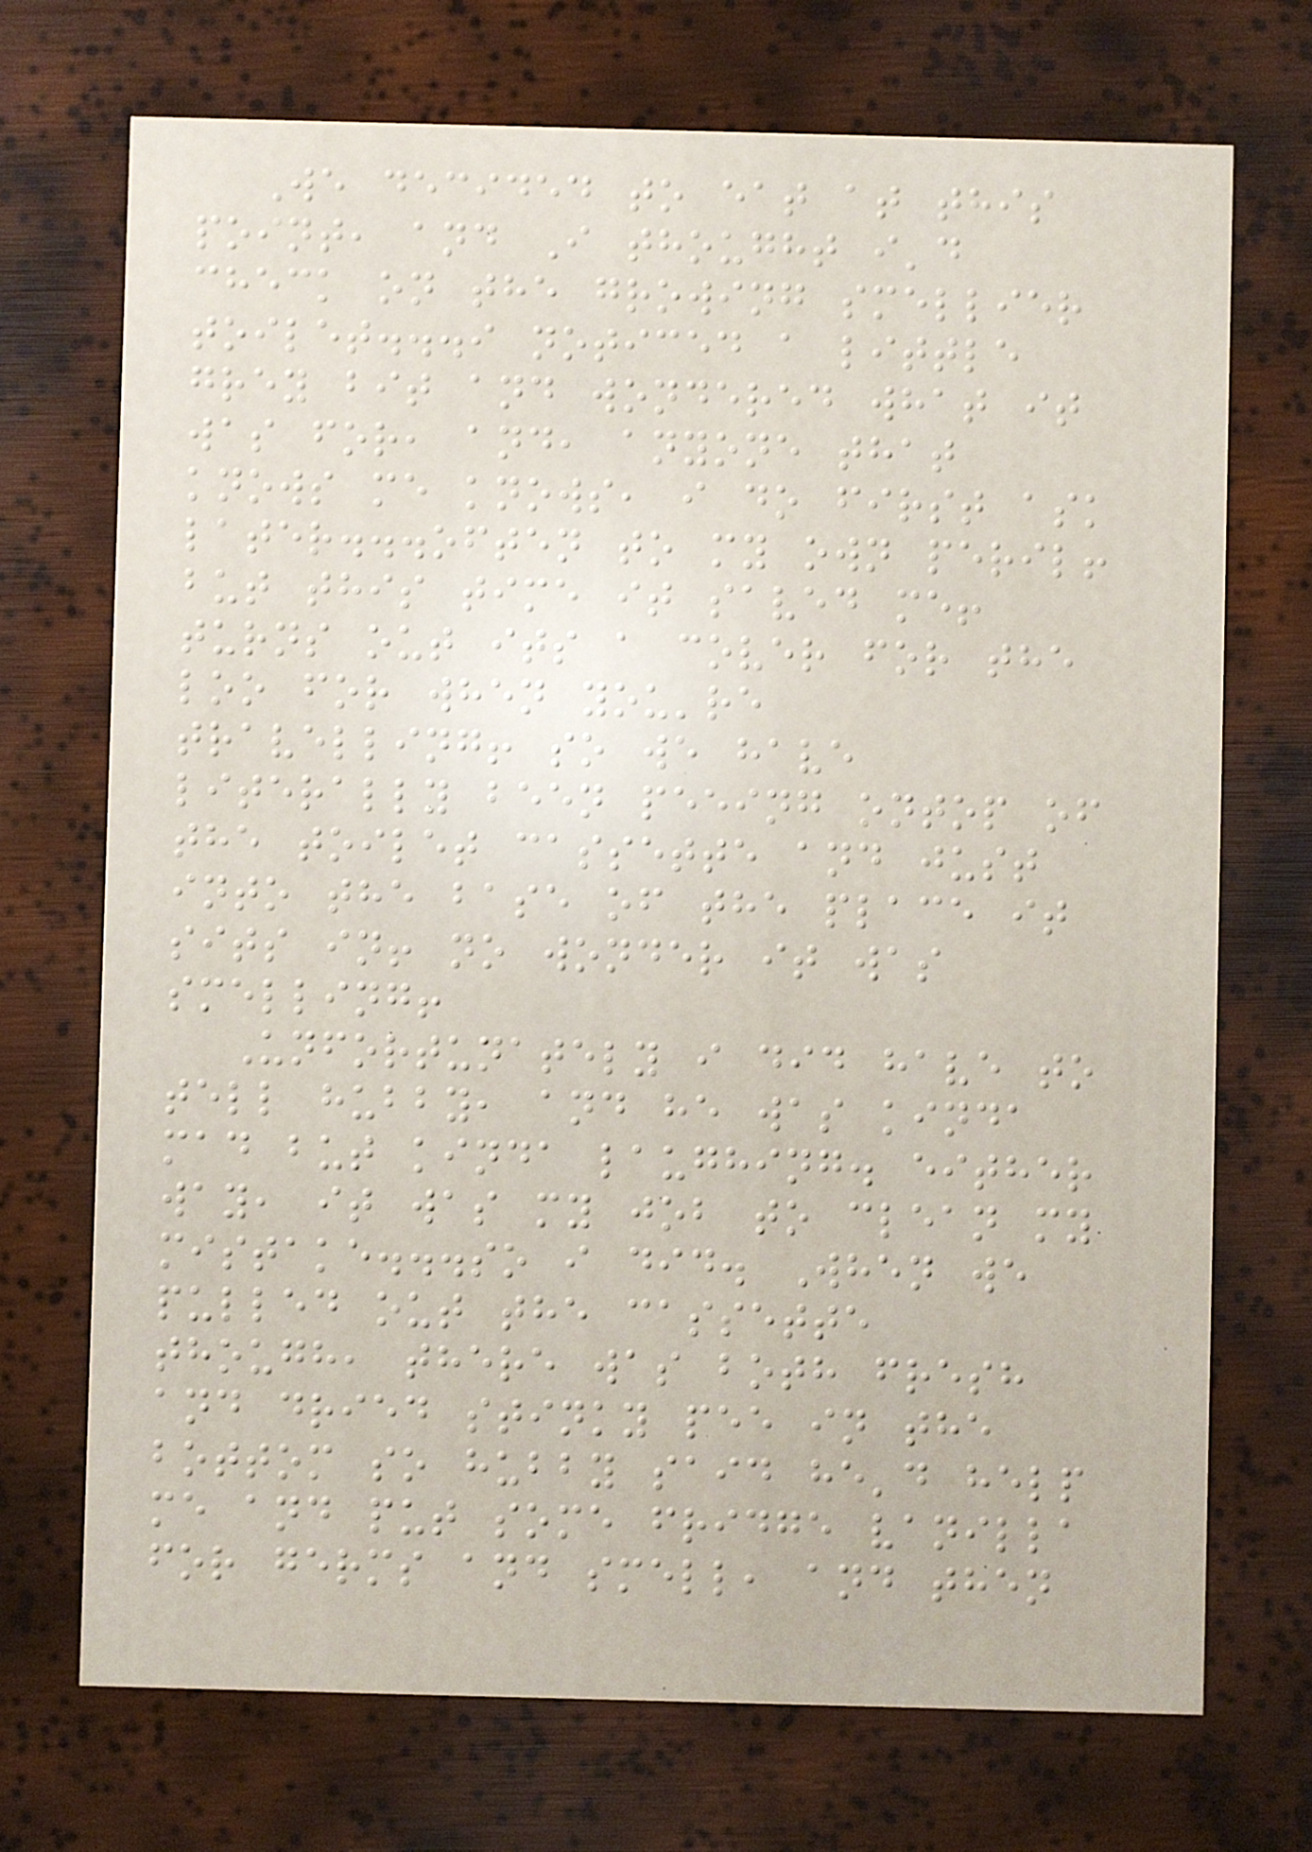We decided to eat at this
point, and I thought i'd
check on the growing smellier
toilet...i noticed a little
grey bit and wondered what it
was for, and, anyone that
knows me knows, i do first ask
later...often to my own peril!
but this time it saved me!
turns out its a cover for the
loo for when you're
travelling! so we have
literally been peeing ontop of
the toilet cassette and just
into the base of the place it
sits in! no wonder it was
smelling!
Unfortunately i did have to
tell hubby, and he was kinda
mad but kinda laughing. either
way, it was my job to clean my
mistake...so i did. When we
pulled out the cassette
though, there was both fresh
and dried stinky pee in the
bottom so hubby said he'd help
me and put some fridge vanilla
for germs and smell, and then
